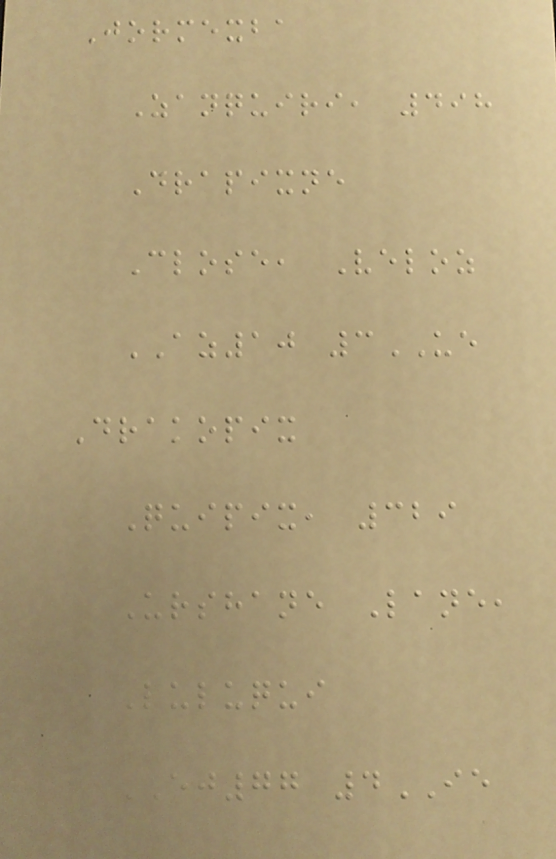Jormexba
Zanquiri, 498
Drapixne
Close, Veloz
AZ10 3UE
Drakopix
Quipix, 329
Urshane Lane,
Luluqui
EJ77 4IE
